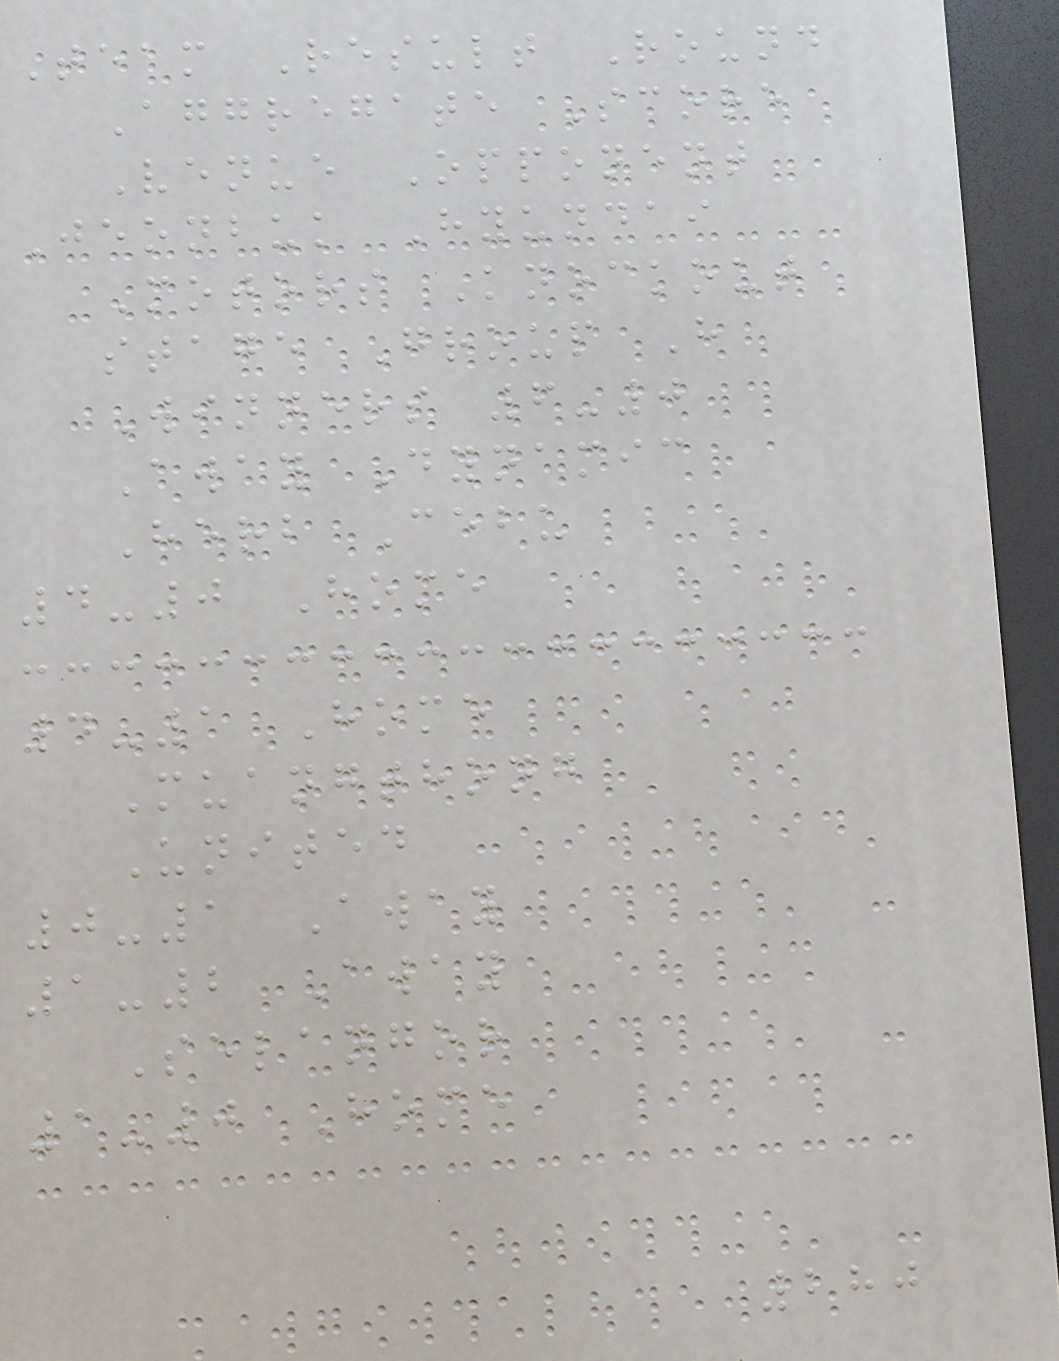Team Result Round
Aggregate Score
Venue Opponent
Jeonbuk Hyundai
Motors Knockout
stage Group H
Winners 6-0
Away Dynamic
Herb Cebu
4-0 Home
4-1 Home
Muangthong
United
0-1 Away
1-2 Away
Selangor
1-0 Home
280
